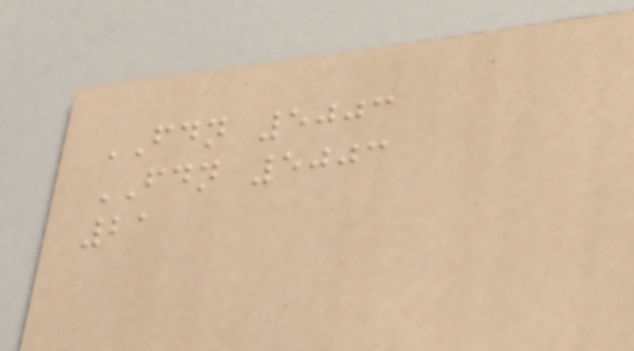FDN 5003
FDN 5003
21
